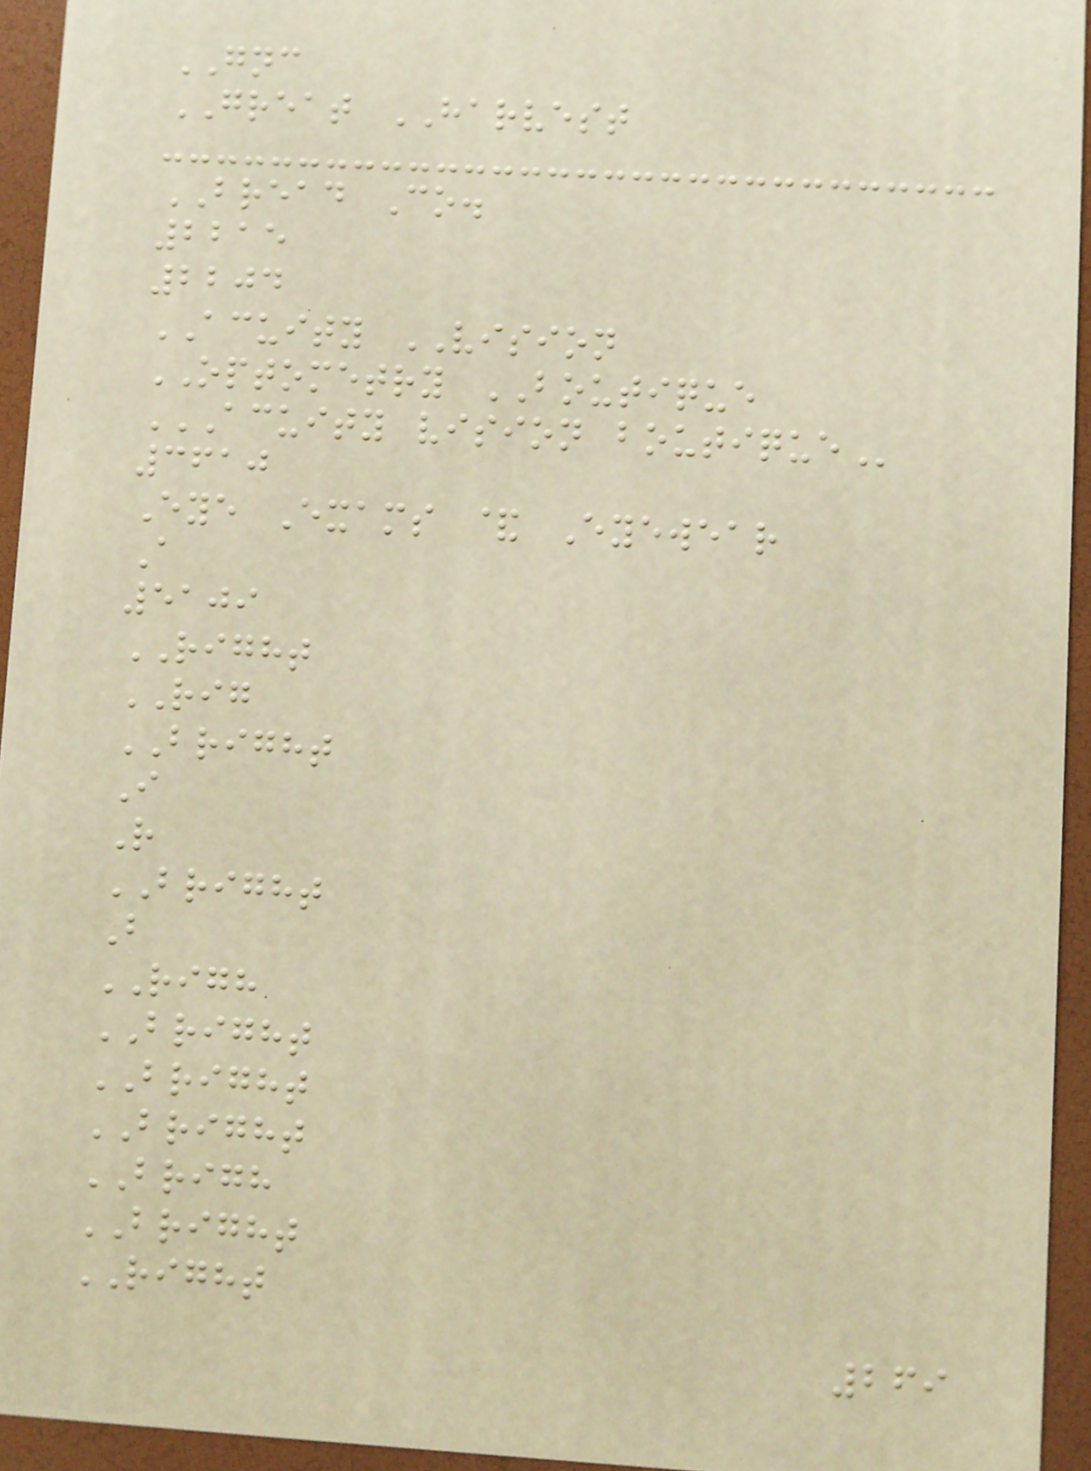GNC
GREAT HARVEST
BREAD Co.
2215
2204
ACUITY VISION
OPTOMETRY BOUTIQUE
ACUITY VISION BOUTIQUE
3610
Eye Exams & Eyewear
A
5109
RIGHT
RIG
BRIGHT
I
R
BRIGHT
B
RIGH
BRIGHT
BRIGHT
BRIGHT
BRIGH
BRIGHT
RIGHT
269
